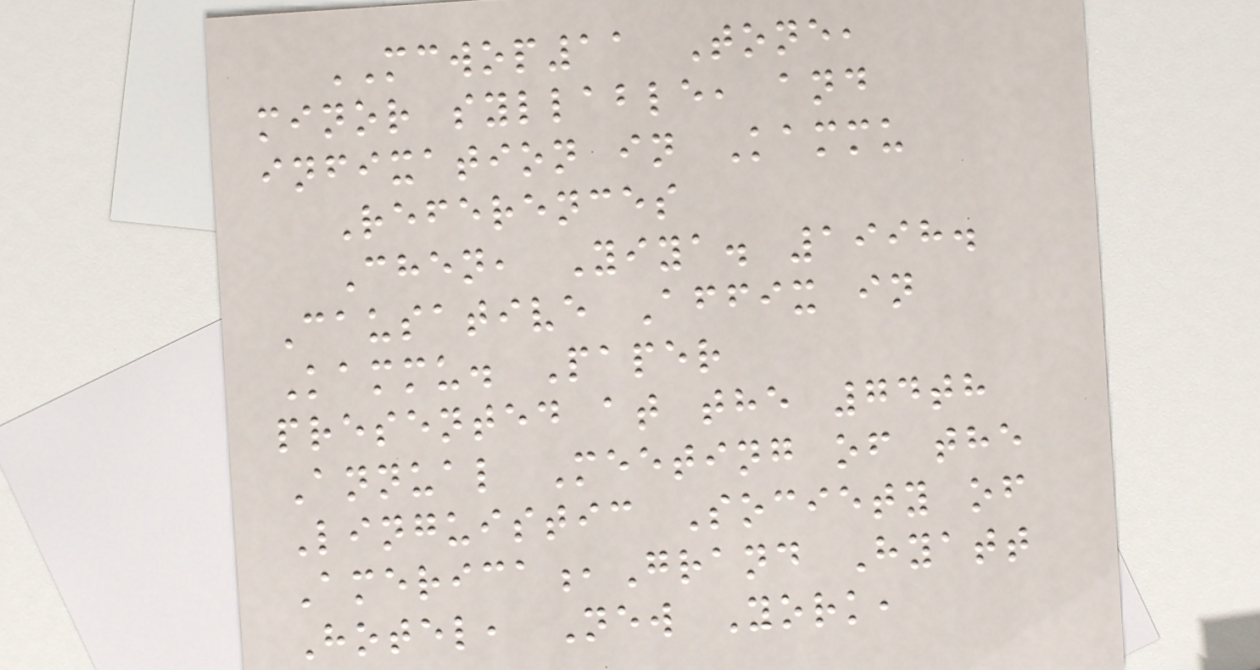MCWOP11 Tone,
minor syllable, and
infixation in Kammu
References
Chen, Yiya. 1998.
Causative Affix in
Kammu. Paper
presented at the 74th
Annual Meeting of the
Linguistic Society of
America,Grand Hyatt
Hotel, New York,
